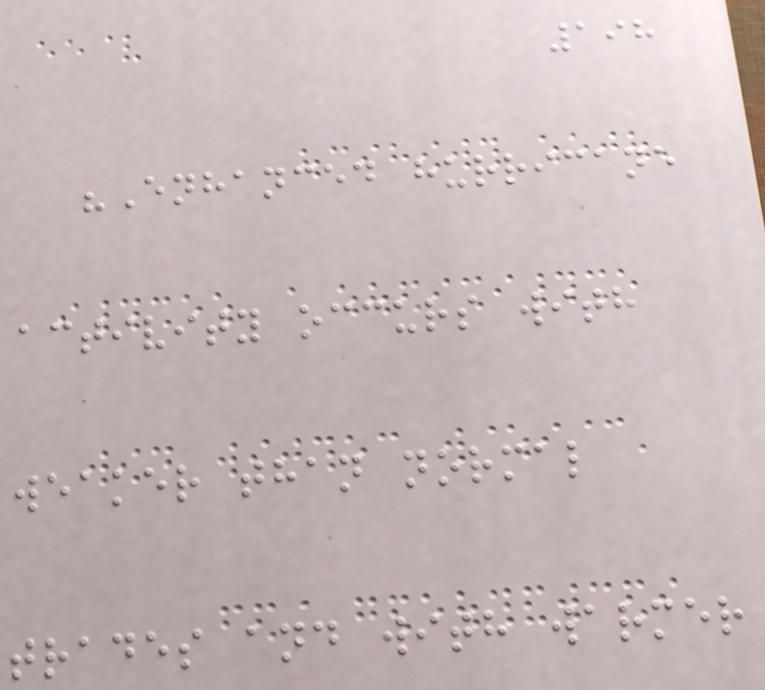198
"Enhanced hurricane
activity occurs with
weaker than normal
trades and with warmer
